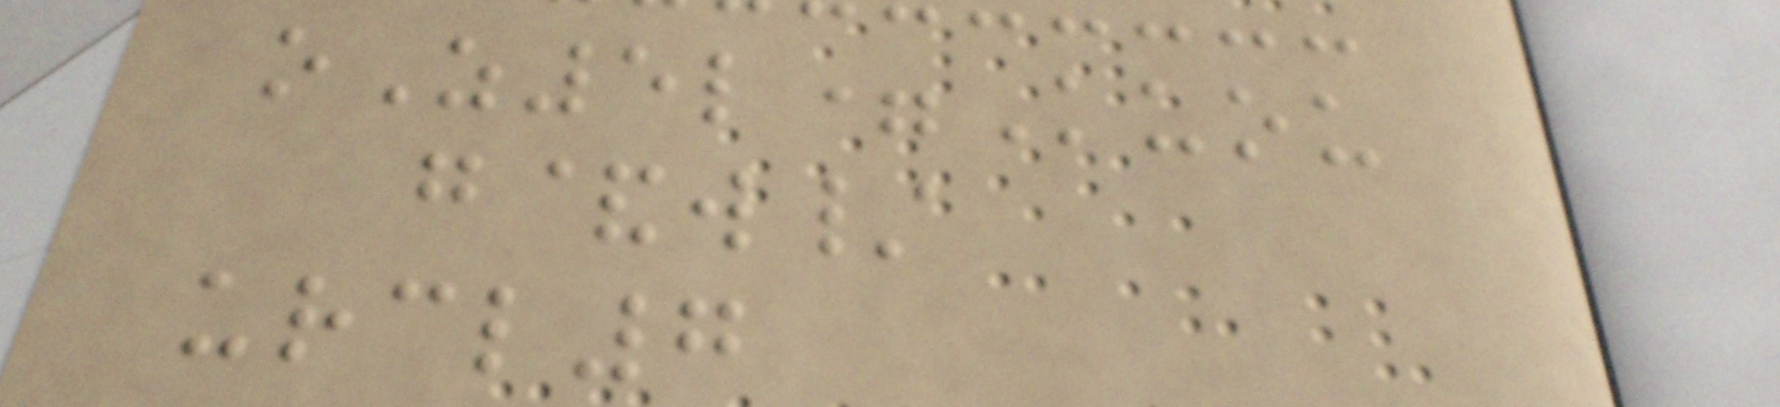oZ5l=Kuou
g&w/
urcl7
